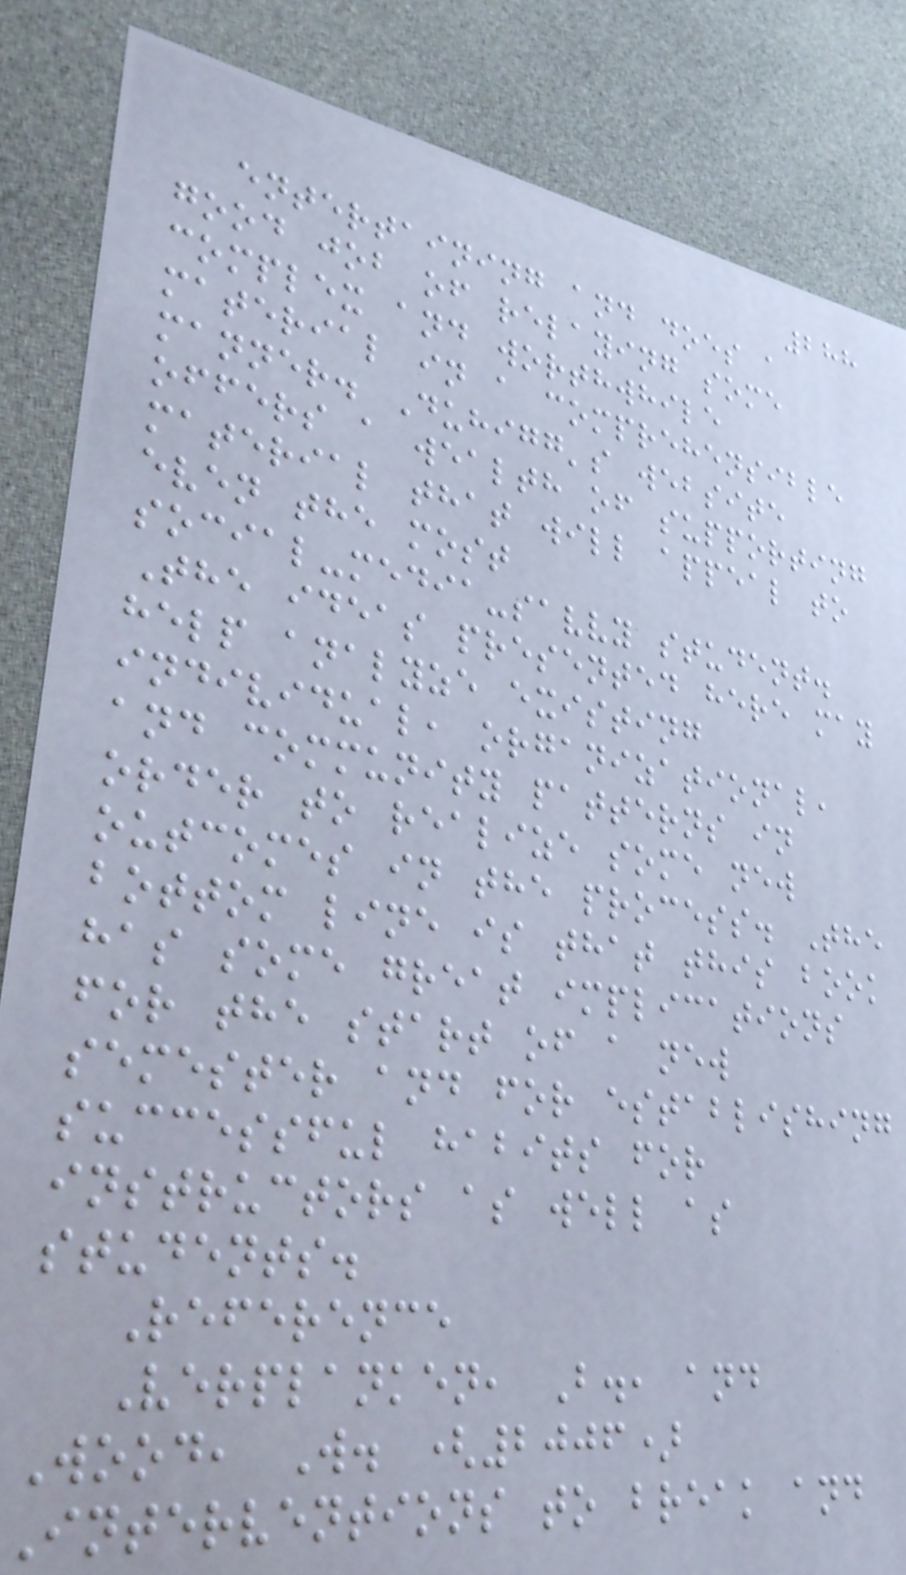288
entertaining and does a
good job of relaying some
complex and worthwhile
material in a comprehensible
manner. Duhigg's website
offers a wealth of supporting
material that will appeal to
even the most
social-media-savvy student.
The ideas presented here may
help analyze existing
individual, organizational,
and community patterns in
order to realize some new
outcomes in the process. The
bottom line is that this book
has some great implications
for the start of a new
semester and for establishing
successful habits for
instructors as well as
students.
Reference
Verplanken, B., and
Wood, W. (2006)
Interventions to break and
